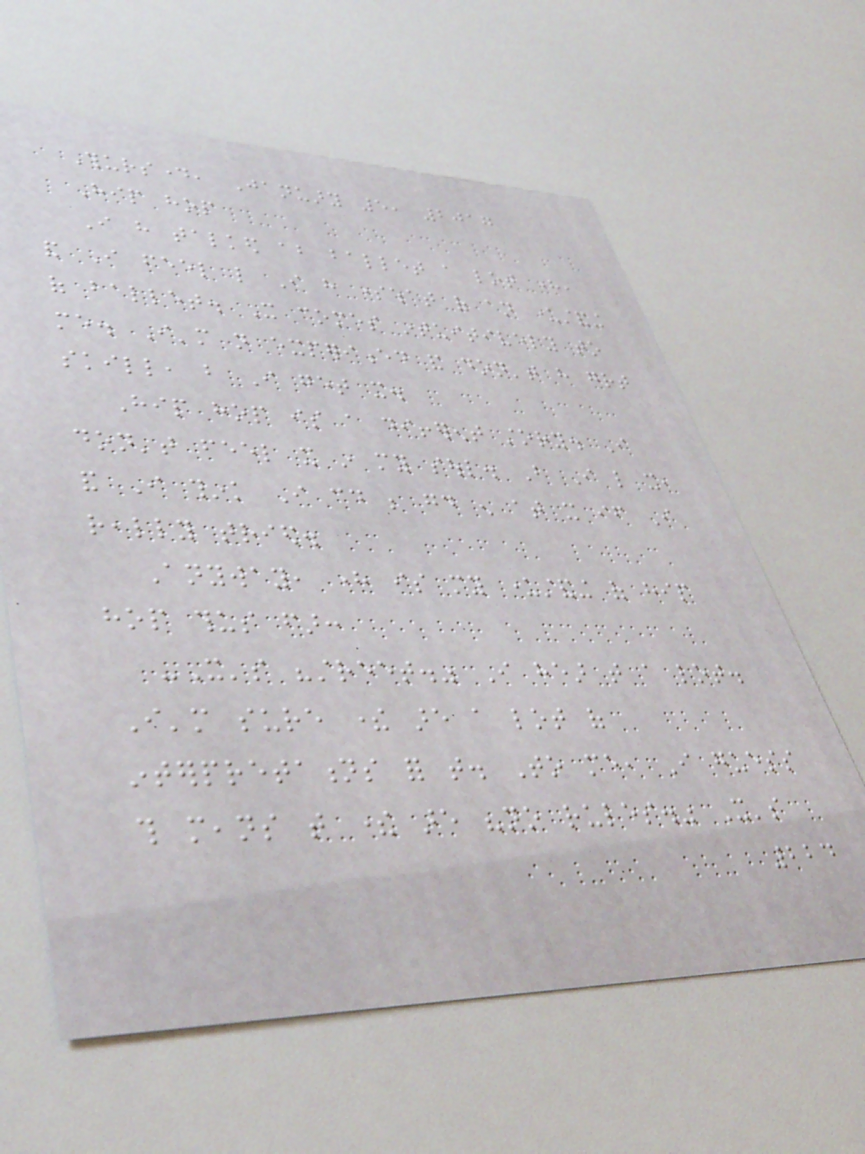Thursday, January 5, 2017
Hip hop
I have talked about ballet a lot here,
and I feel like I have somewhat of an understanding
of ballet. It comes intuitively to
me. I'm not experienced and don't have great
skill, but I get it.
Hip hop is a different story. I
don't feel it in my soul. But I like it,
and I think I could be good enough at it if I
really tried.
Anyway, here is my understanding of hip
hop thus far:
-It's "street." I hear that a lot.
I'm sure there are a lot of
interpretations for that. To me, I guess
this means that there are "no rules." It's
224
